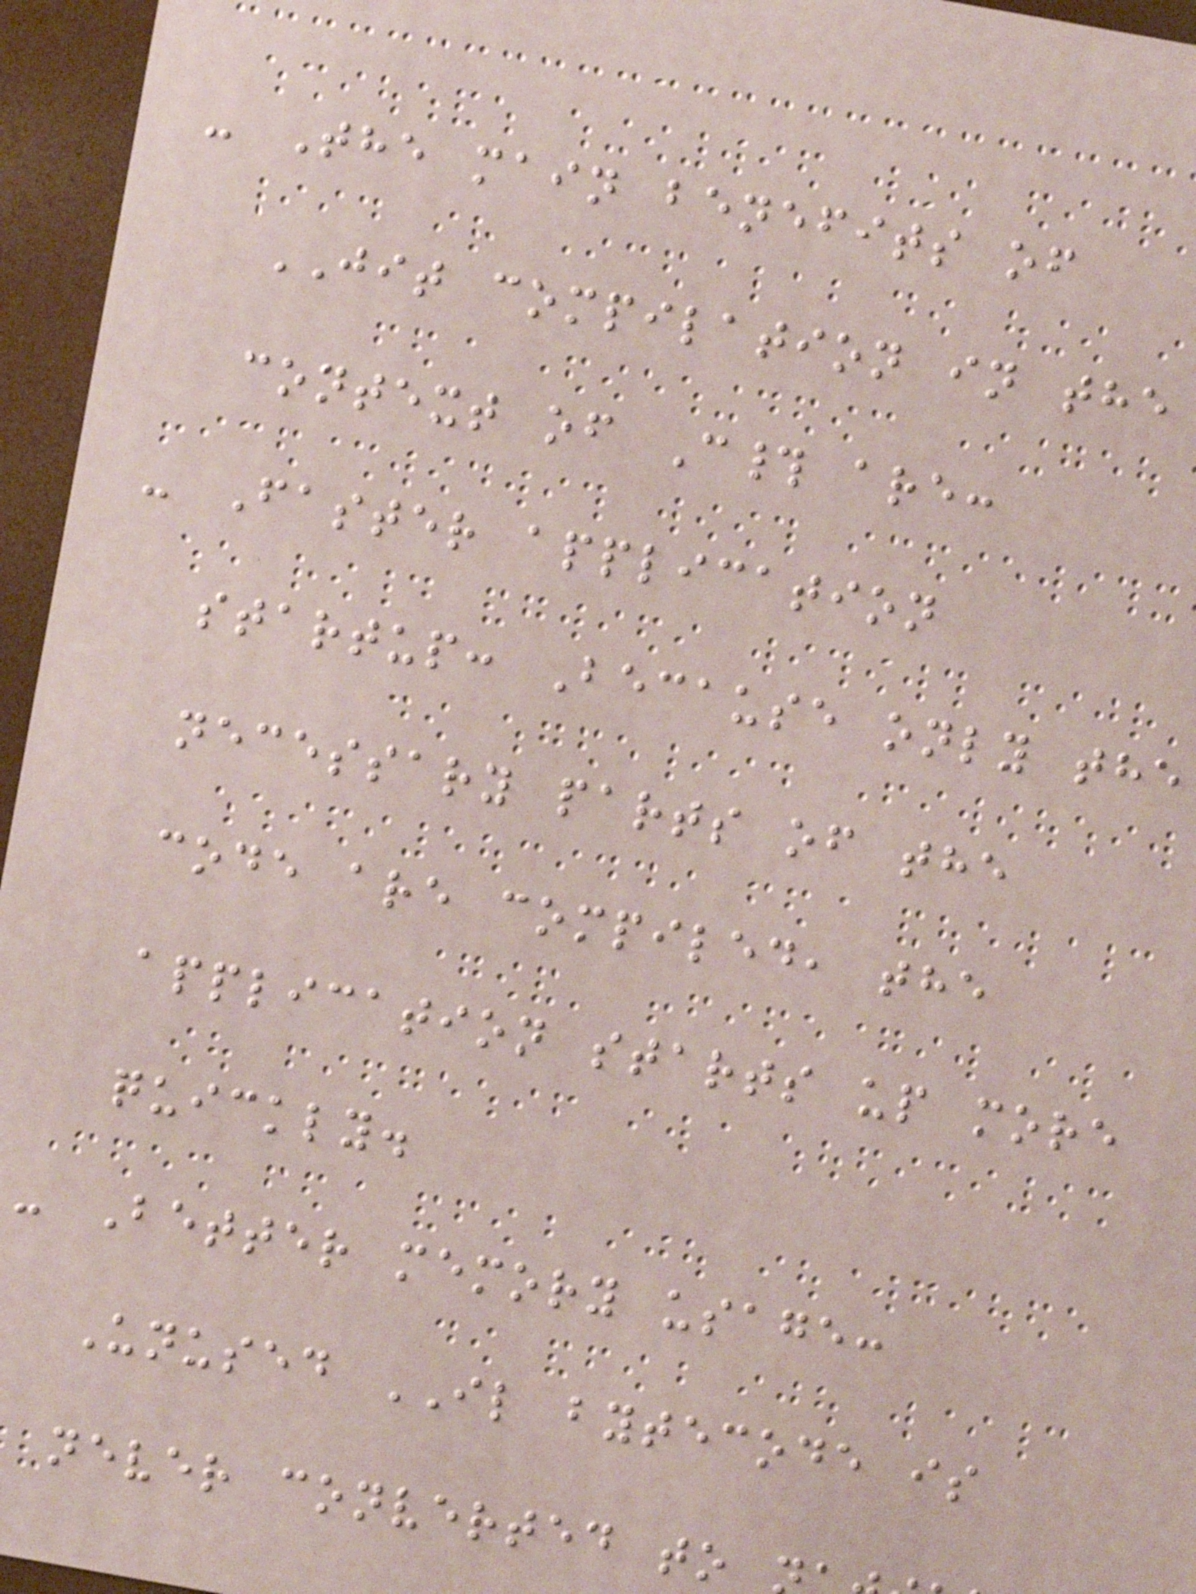- The main benefits of
JIT compilation in the
context of C# are:
- Faster application
startup: Because only the
necessary parts of the
code are compiled, the
application starts up more
quickly.
- Better memory usage:
Unused IL bytecode is
never converted to
